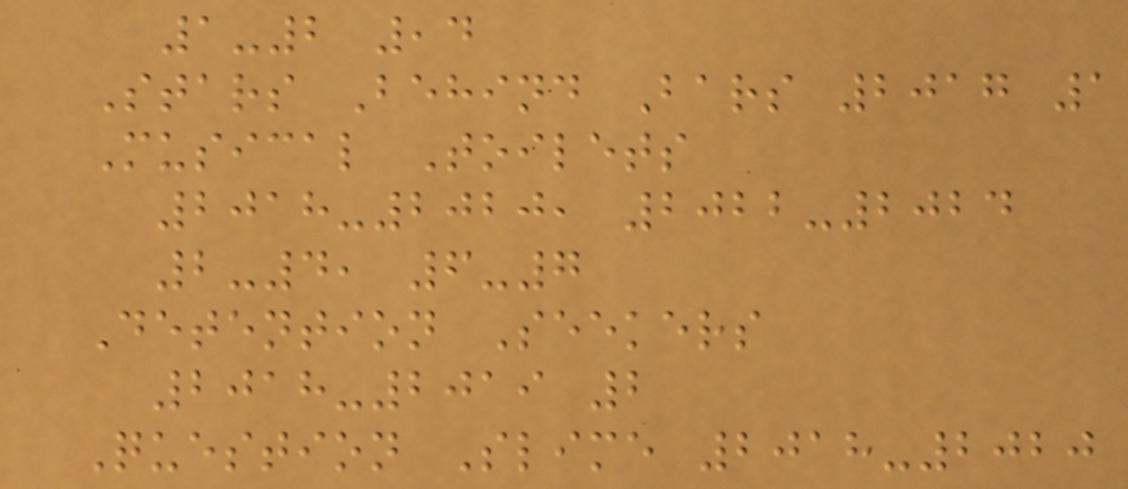1-2 ,4
Stars Behind Bars 2017 1
Musical Toilets
2018-2020, 2022-2024
2-4, 6-7
Detention Seekers
2018-2019 2
Question Slime 2018-2020
